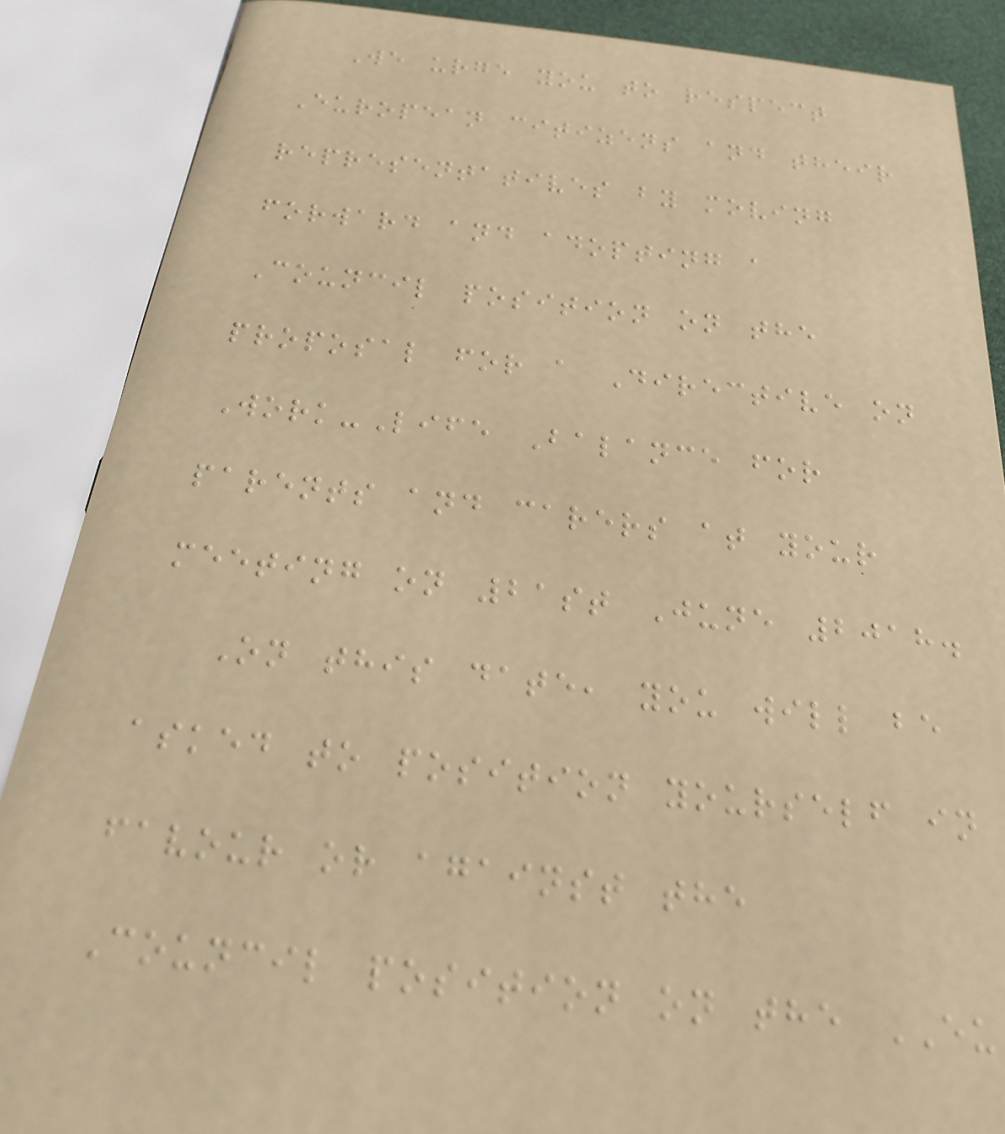We urge you to respect
European citizens and their
representatives by moving
forward and adopting a
Council position on the
proposal for a Directive on
Work-Life Balance for
parents and carers at your
meeting on 21st June 2018.
On this date, you will be
asked to position yourself in
favour or against the
Council position on the EU
